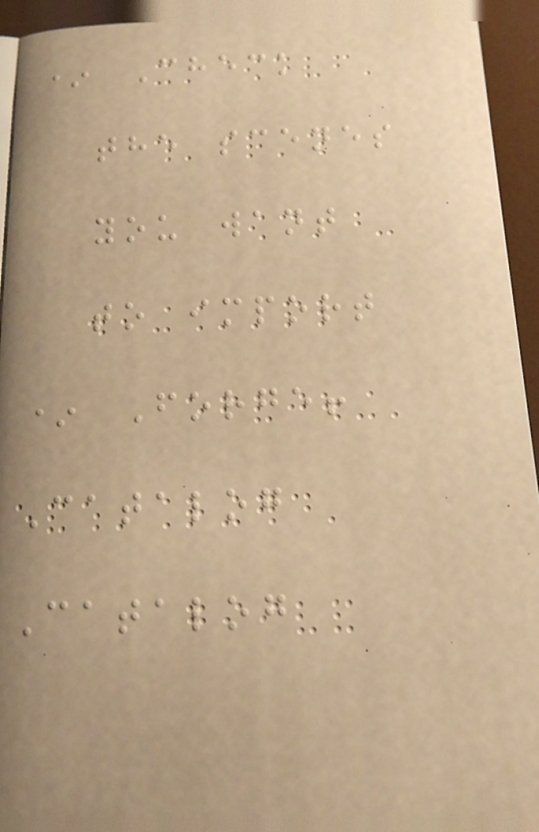* Check
the scenes
you want
to import
* Forge!
Catalog
Catalog
